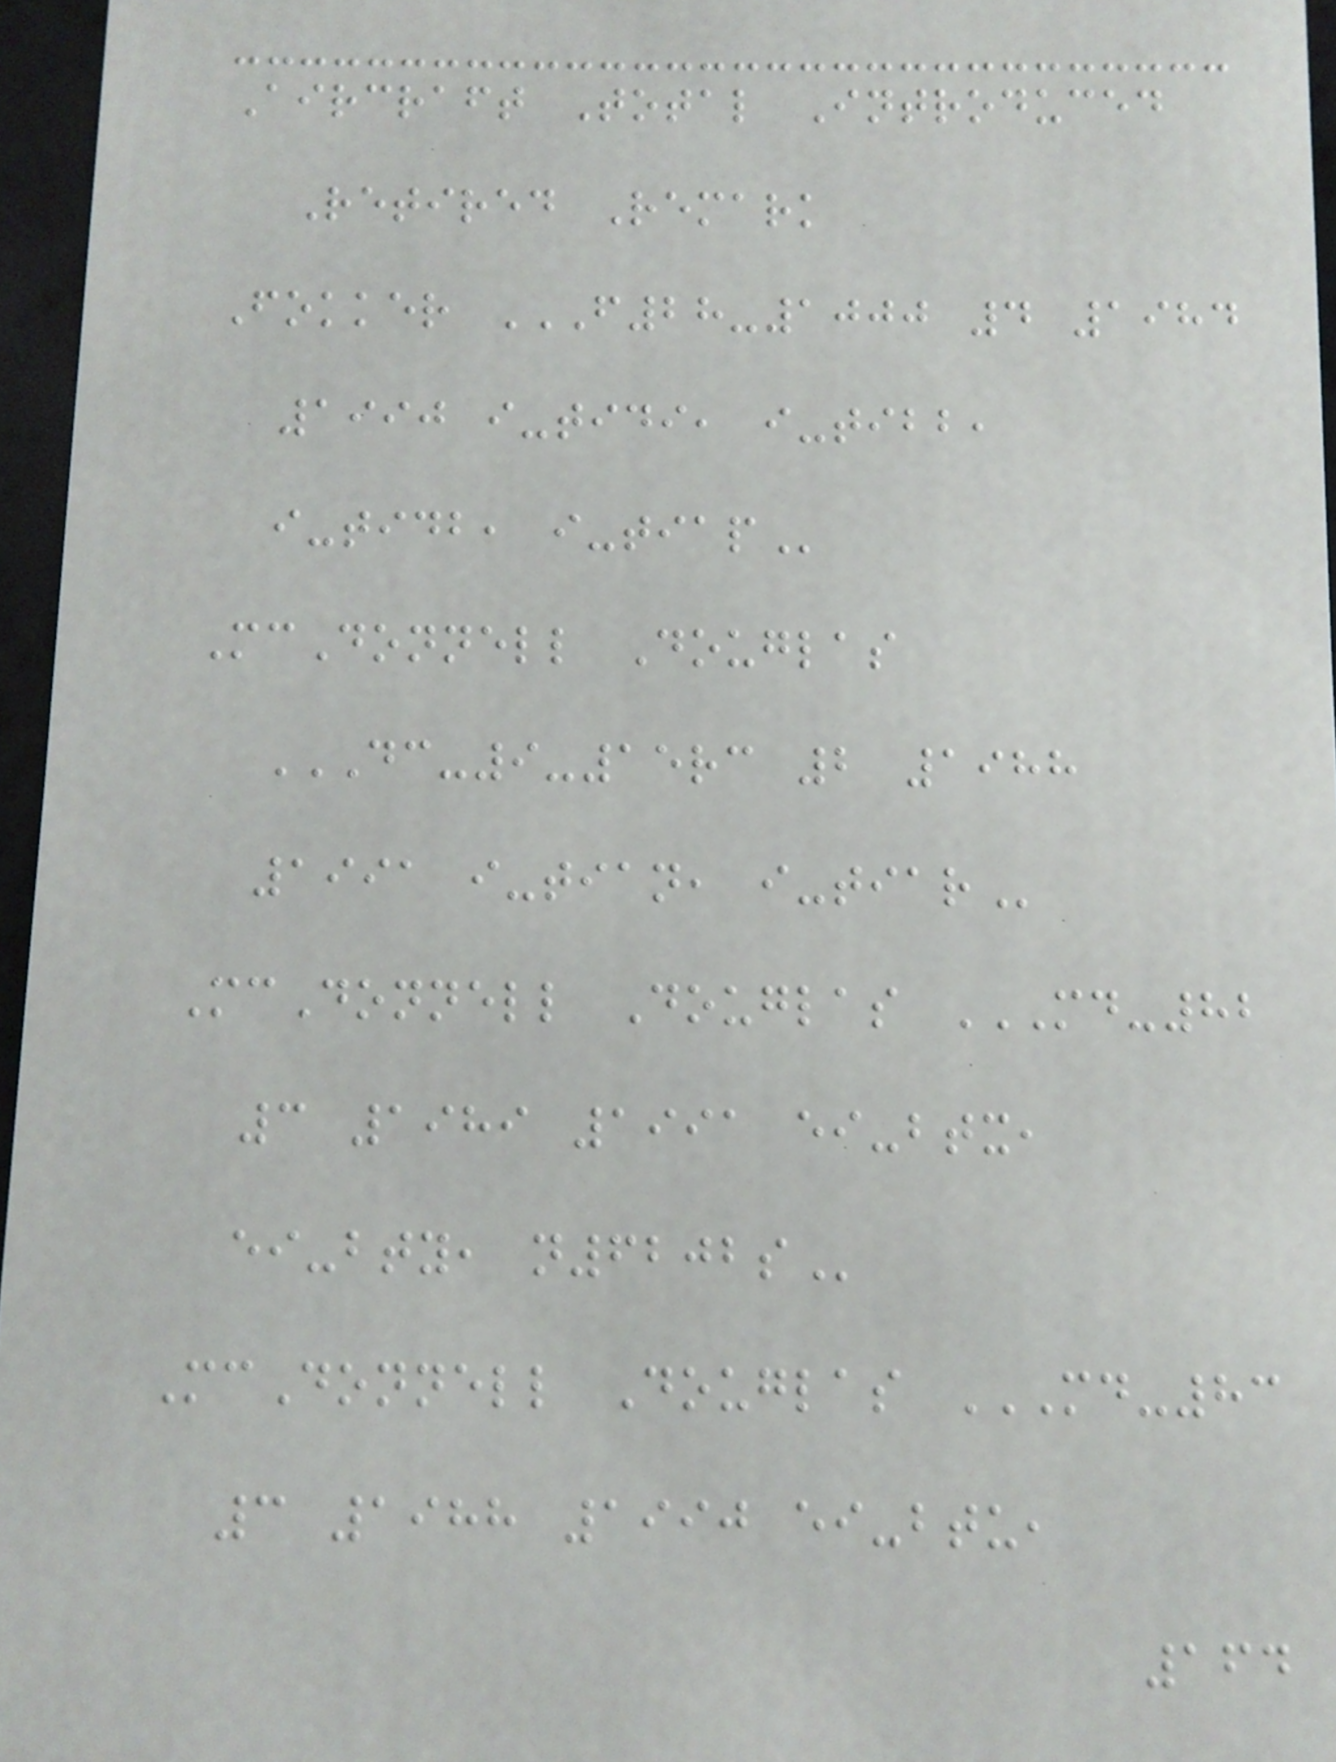Aircraft Total Introduced
Retired Remark
Fokker F28-1000 4 1984
1990 I-TIDI, I-TIBB,
I-TIDB, I-TIAP
McDonnell Douglas
DC-9-15RC 2 1988
1991 I-TIAN, I-TIAR
McDonnell Douglas MD-82
3 1989 1991 EI-BTX,
EI-BTY, N6202S
McDonnell Douglas MD-83
3 1988 1990 EI-BTU,
164
